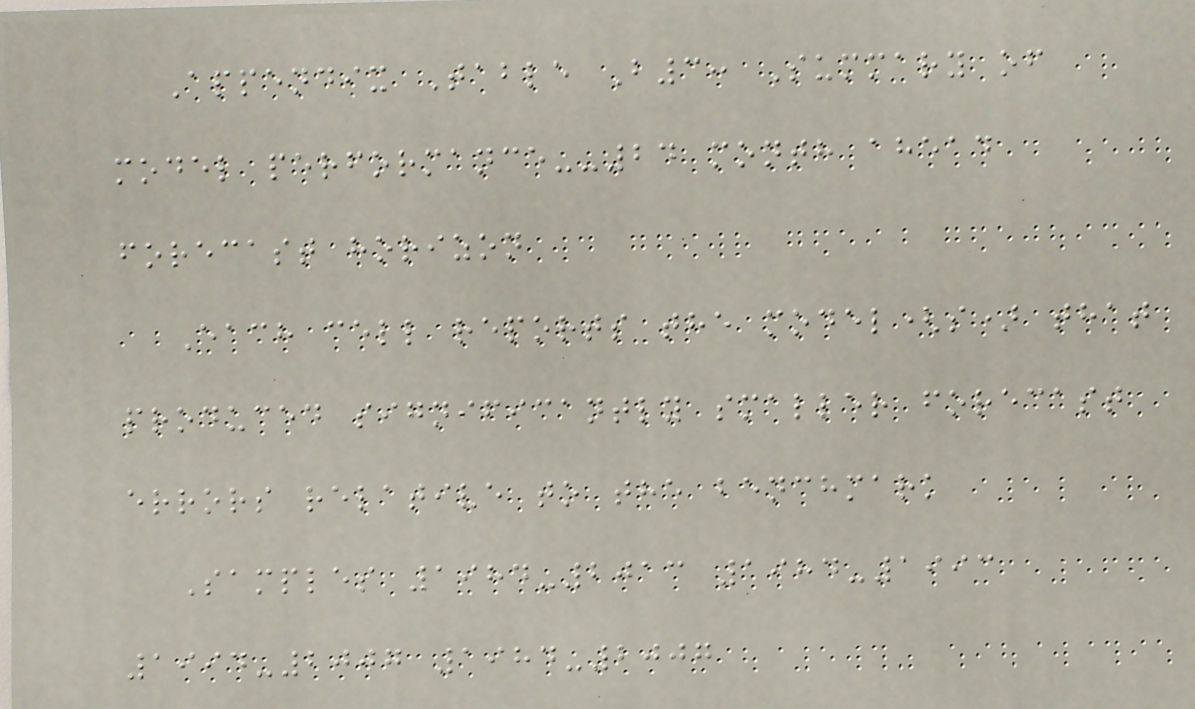Appendix Table B3: Summary of
model performance--24 month ahead
forecast horizon
Each cell reports the model(s) that
produced significantly smaller forecast
errors relative to the benchmark
Samples 1984-2013 1984-1993
1994-2007 1984-2007
